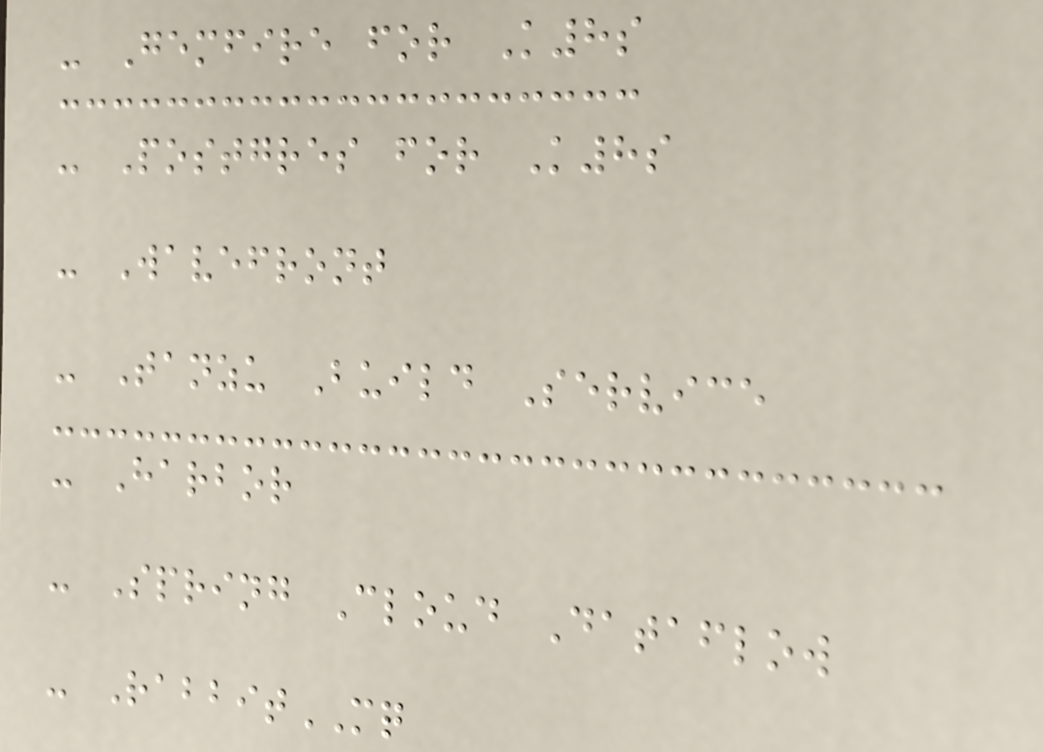- Gemfire for K8s
- Postgres for K8s
- Wavefront
- Tanzu Build Service
- Harbor
- Spring Cloud Dataflow
- RabbitMQ
